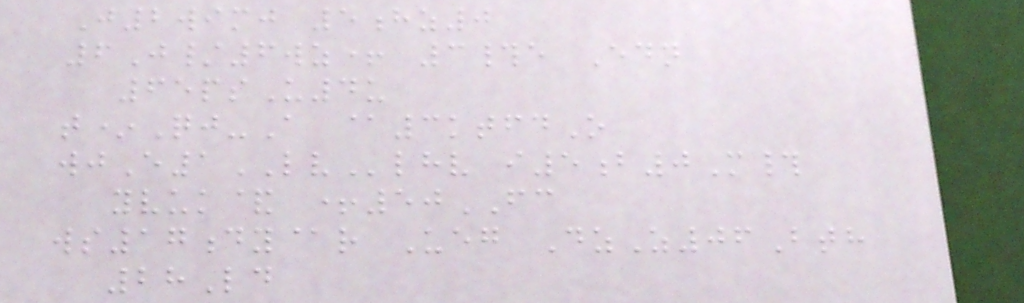J2wimj 5hz0
6J/6wz+ 3#e Edn
65psU4u
t*Qj-A @3ktfdO
wjE1LVlhv i5b0M#
yvuk& +50FC
ws17dy@r Ueg DzZ06Bth
28Ld
